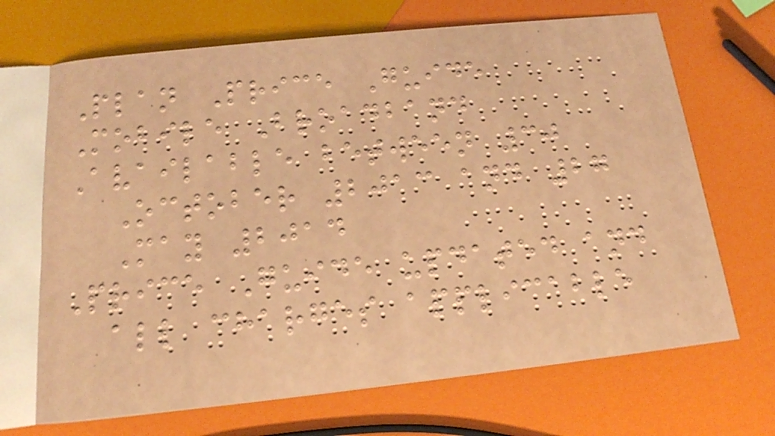Plan Price Guide
Mobile Broadband
Available between 30
October 2013 and 27
May 2014
Price Guide updated and
all charges applicable
